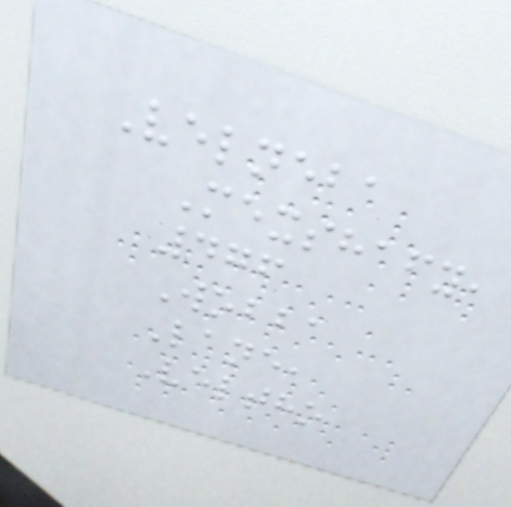Velneba
Mexshafy,
476
Wobba
Lane,
Veltho
